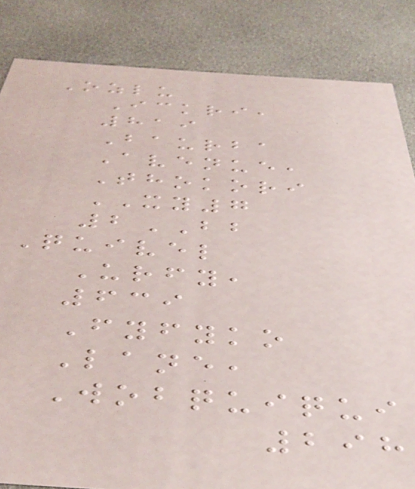Ozlu
Ickri,
819
Baurba
Avenue,
Thokori
XY7
2BB
Quivel
Urfy,
639
Fyfyko
Lane,
Wobquiqui
298
